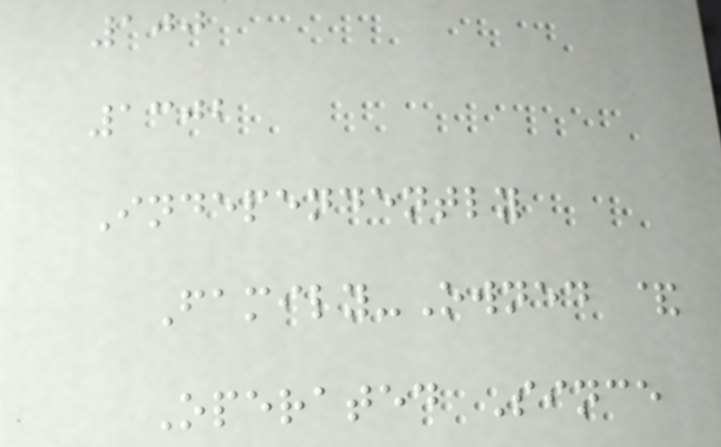100
1302
Independently
Family-Owned &
Operated Since
